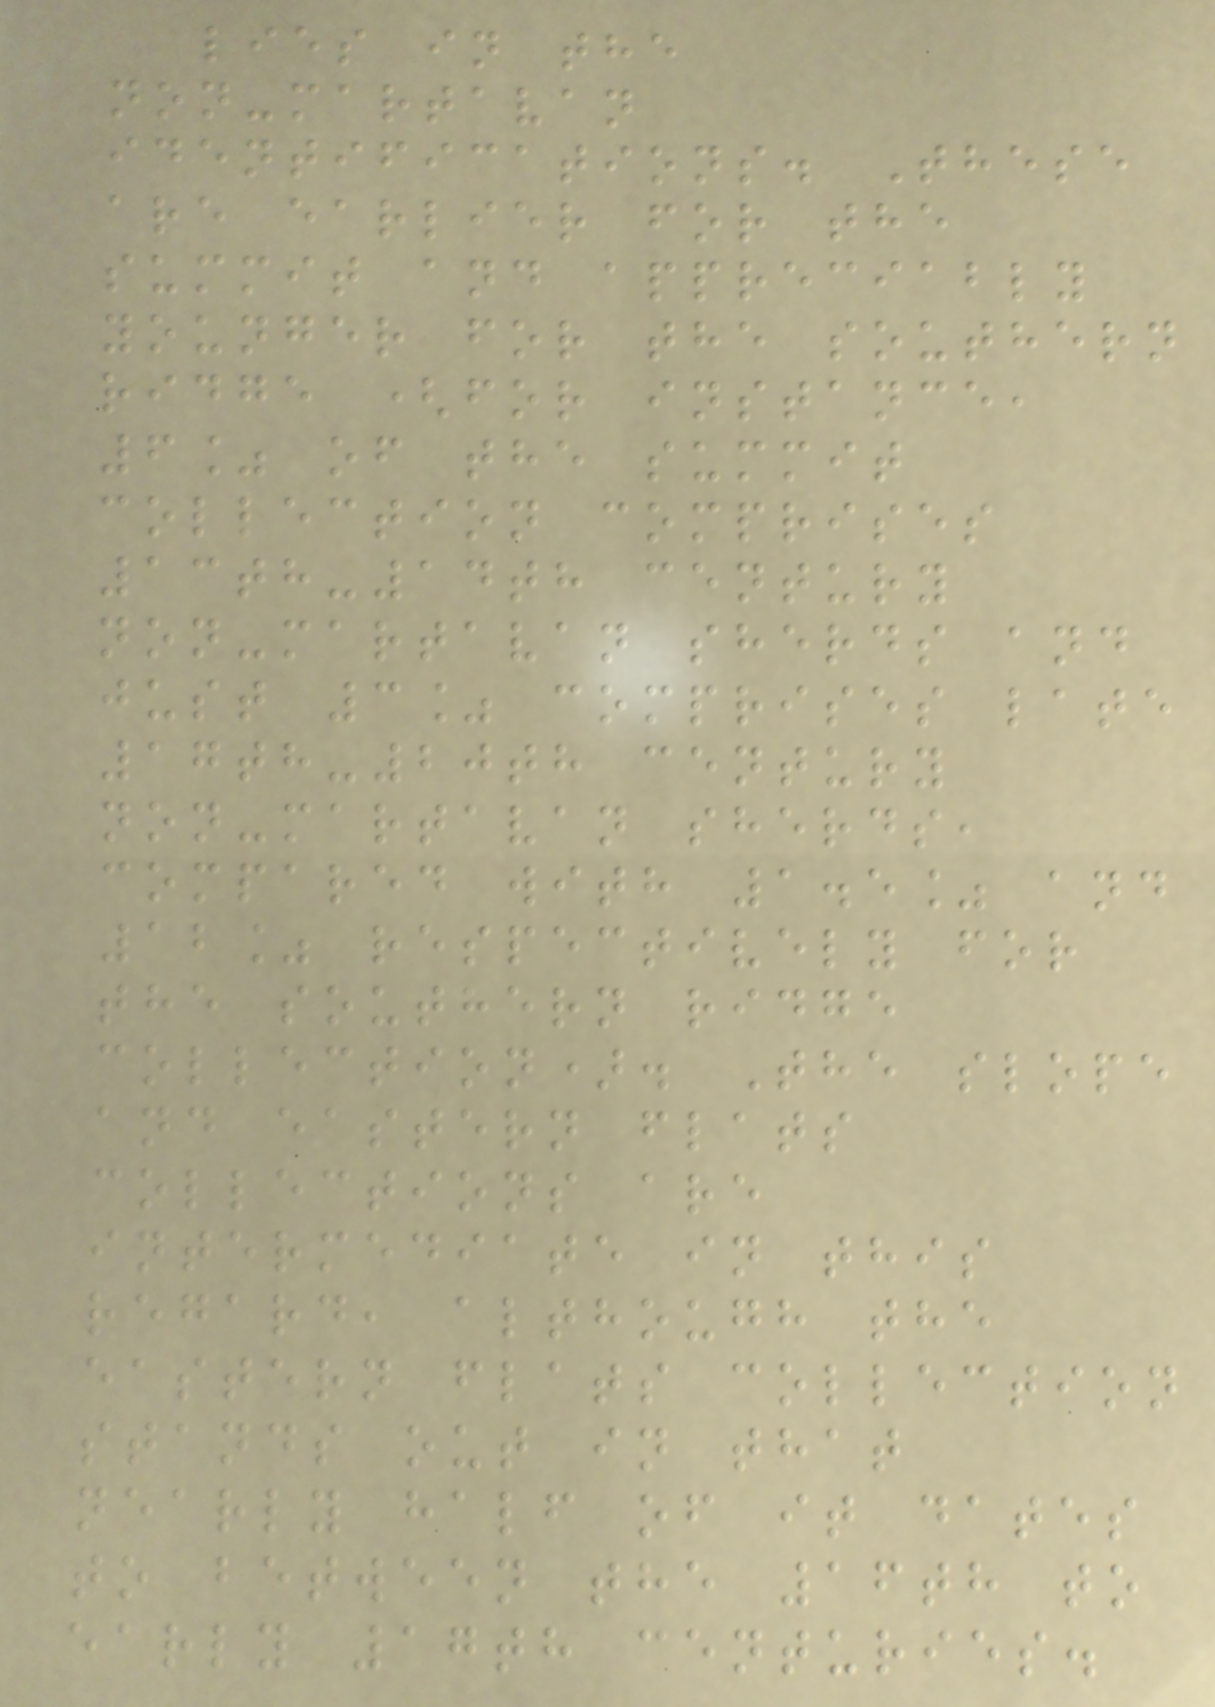lies in the
non-martavan
identifications. These
are earlier for the
summit and appreciably
younger for the southern
ridge (for instance,
6% of the summit
collection comprises
13th-14th century
non-martavan sherds and
just 3% comprises late
17th-20th century
non-martavan sherds,
compared with 1.5% and
12% respectively for
the southern ridge
collection). The slope
and eastern flats
collections are
intermediate in this
regard, although the
eastern flats collection
stands out in that
nearly half of it dates
to between the 16th to
early 17th centuries.
